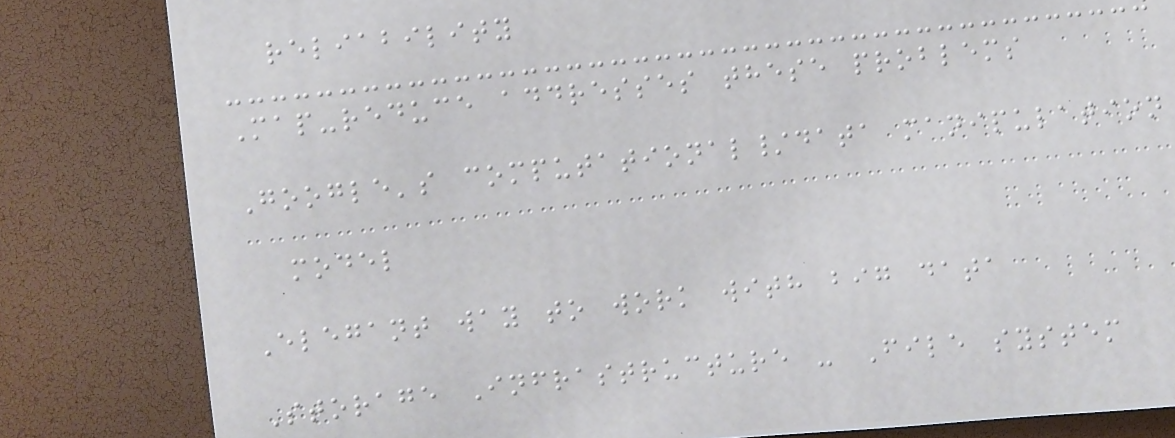reliability
Map-reduce addresses these problems
Google's computational/data manipulation
model
Elegant way to work with big data
Storage Infrastructure - File system
